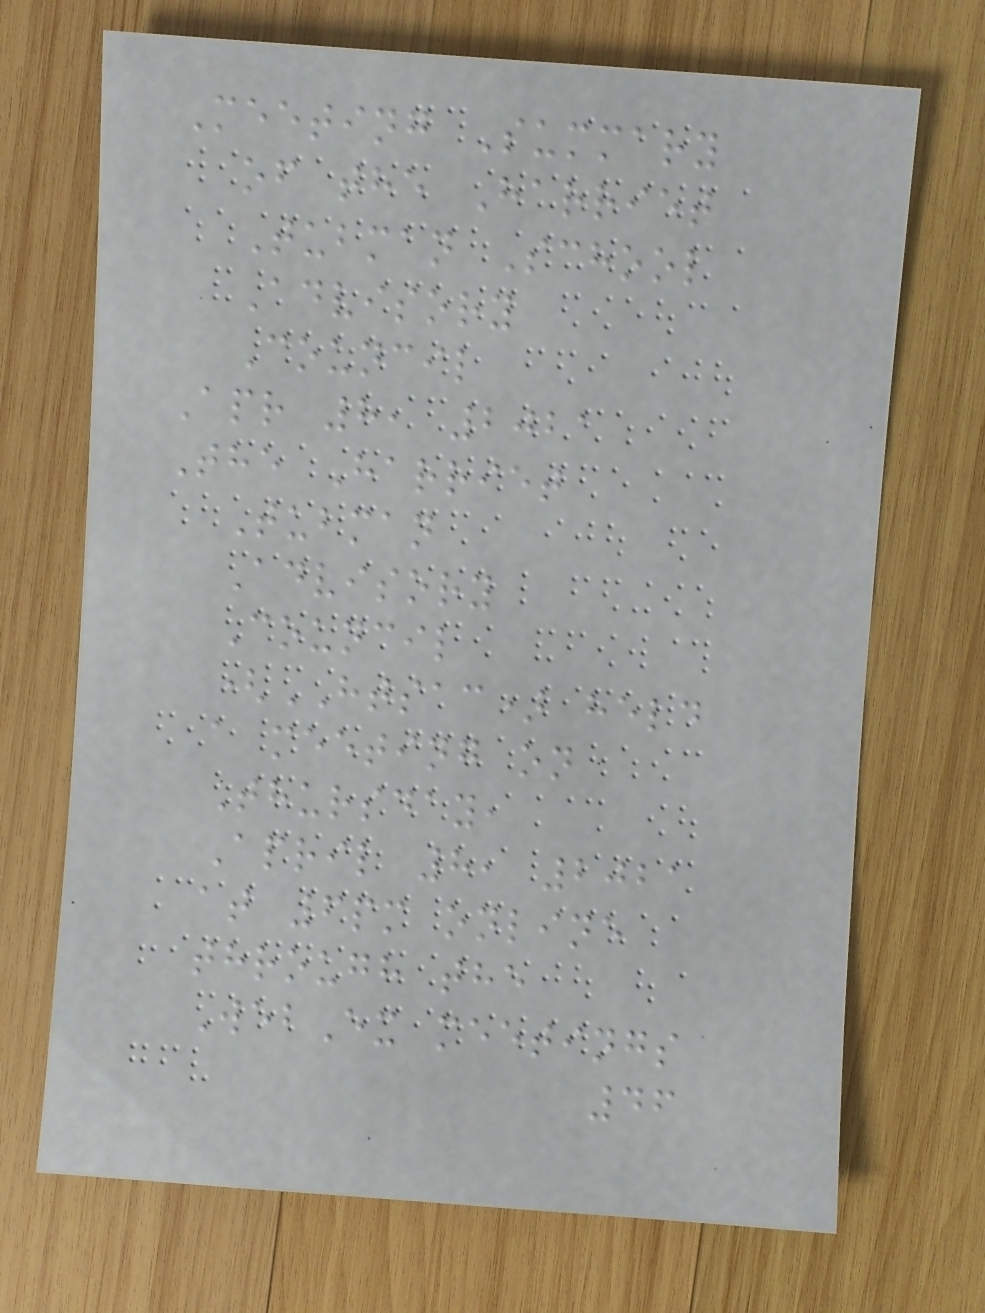Meeting Summary
of the Harriet
Tubman School
Advisory
Council
Apr 8, 2021
The Harriet
Tubman
Advisory
Council
(HTSAC) held
a meeting on
Thursday,
April 8, 2021
at 6pm online
through the
WebEx meetings
46
